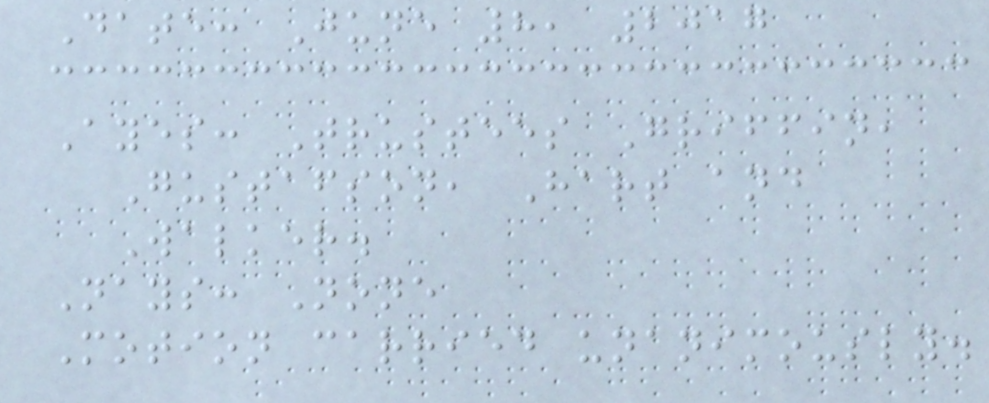Date: June 8, 2017
Ayes: Trustees Griffin,
Gustafson, Hart and
Walker.
Nays: None
Motion carried unanimously.
